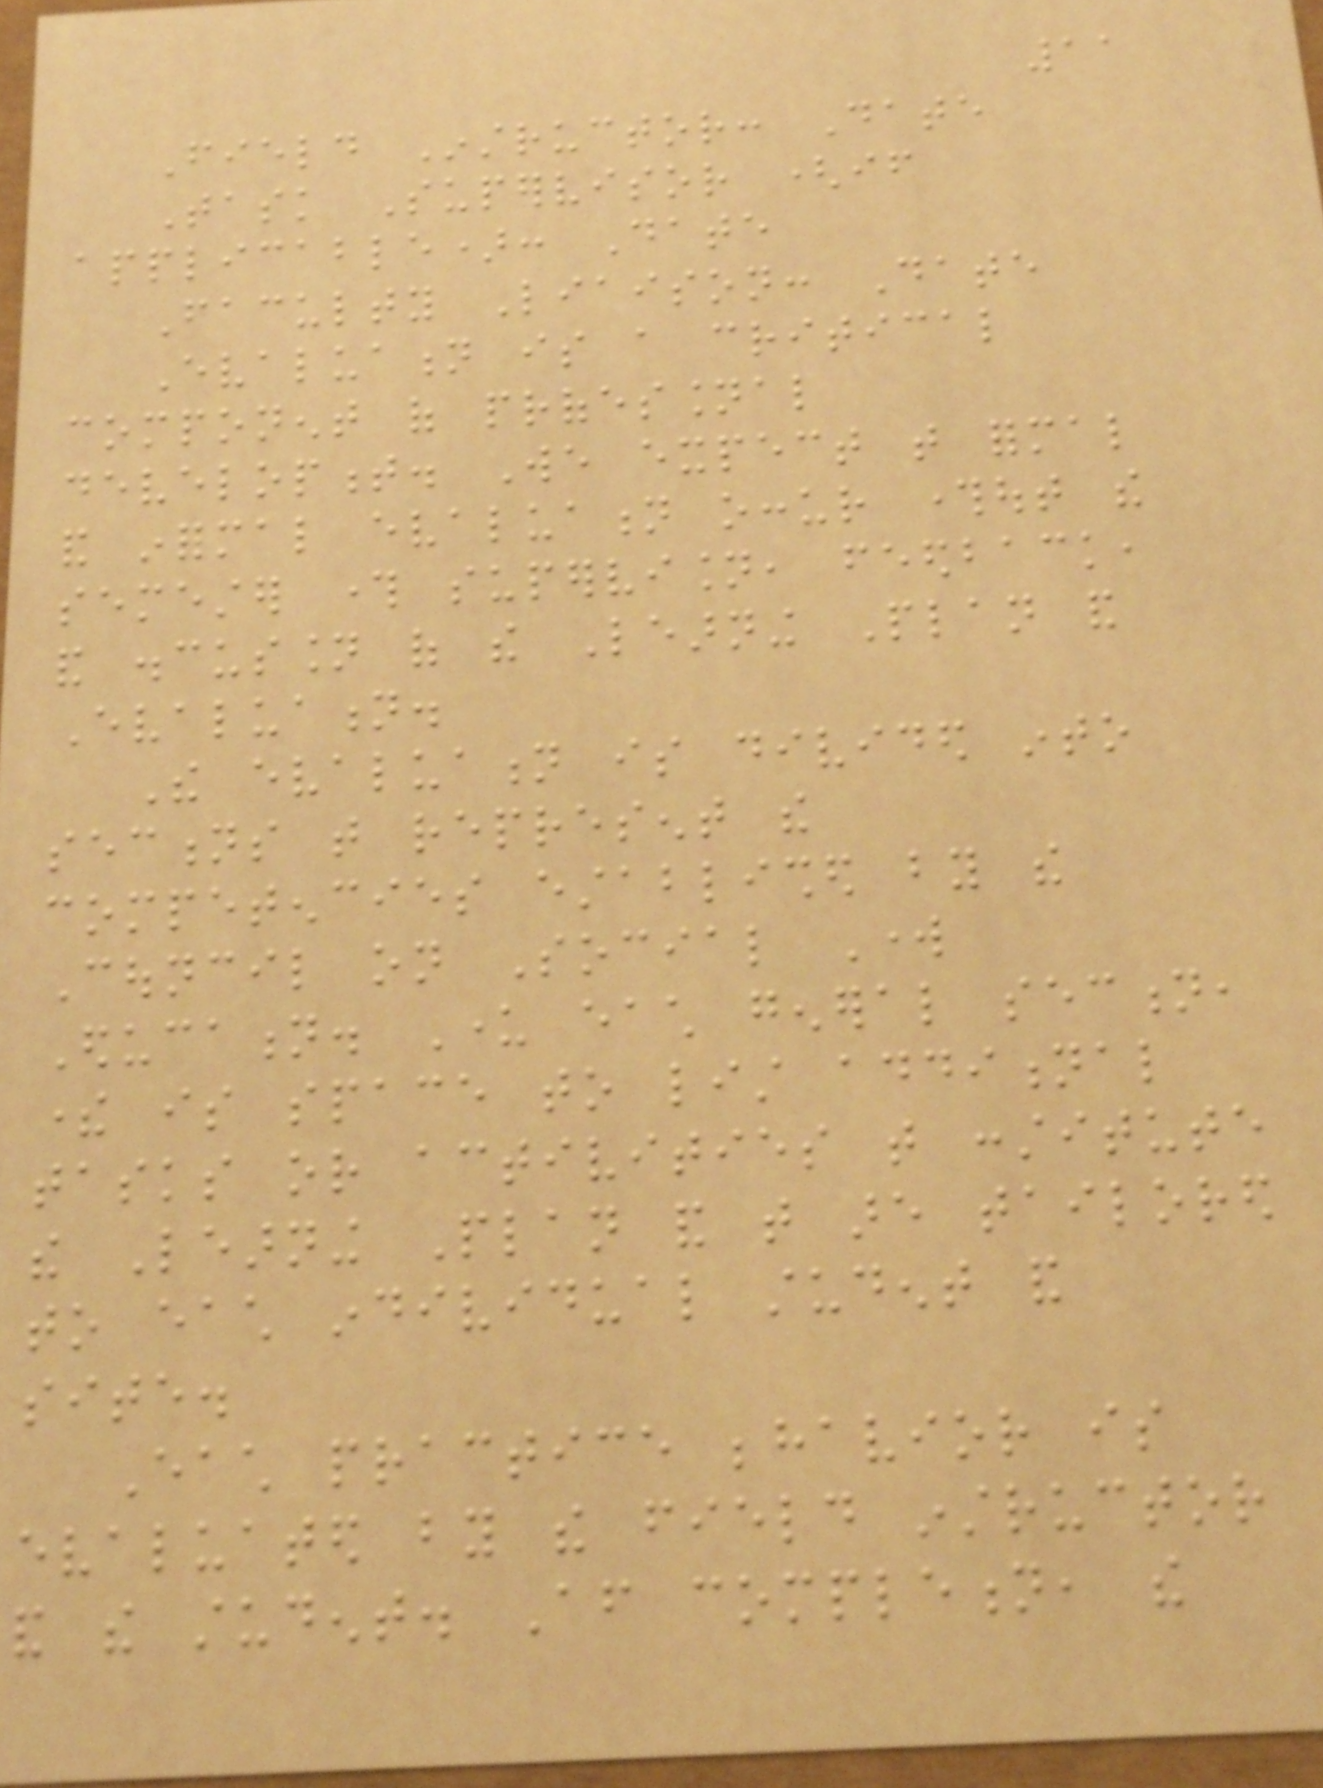11
Field Instructor: Date
Task Supervisor (if
applicable): Date
Faculty Liaison: Date
Evaluation is a critical
component of professional
development. We expect that formal
and informal evaluation occur throughout the
semester through supervision, feedback,
and discussion of the Learning Plan and
Evaluation.
The evaluation is divided into
sections that represent the
competencies established by the
Council on Social Work
Education. Under each general section,
there is space to list additional
tasks or activities that constitute
the Learning Plan and that are tailored
to each individual student and
site.
Each practice behavior is
evaluated by the field instructor
and the student. After completion, the
